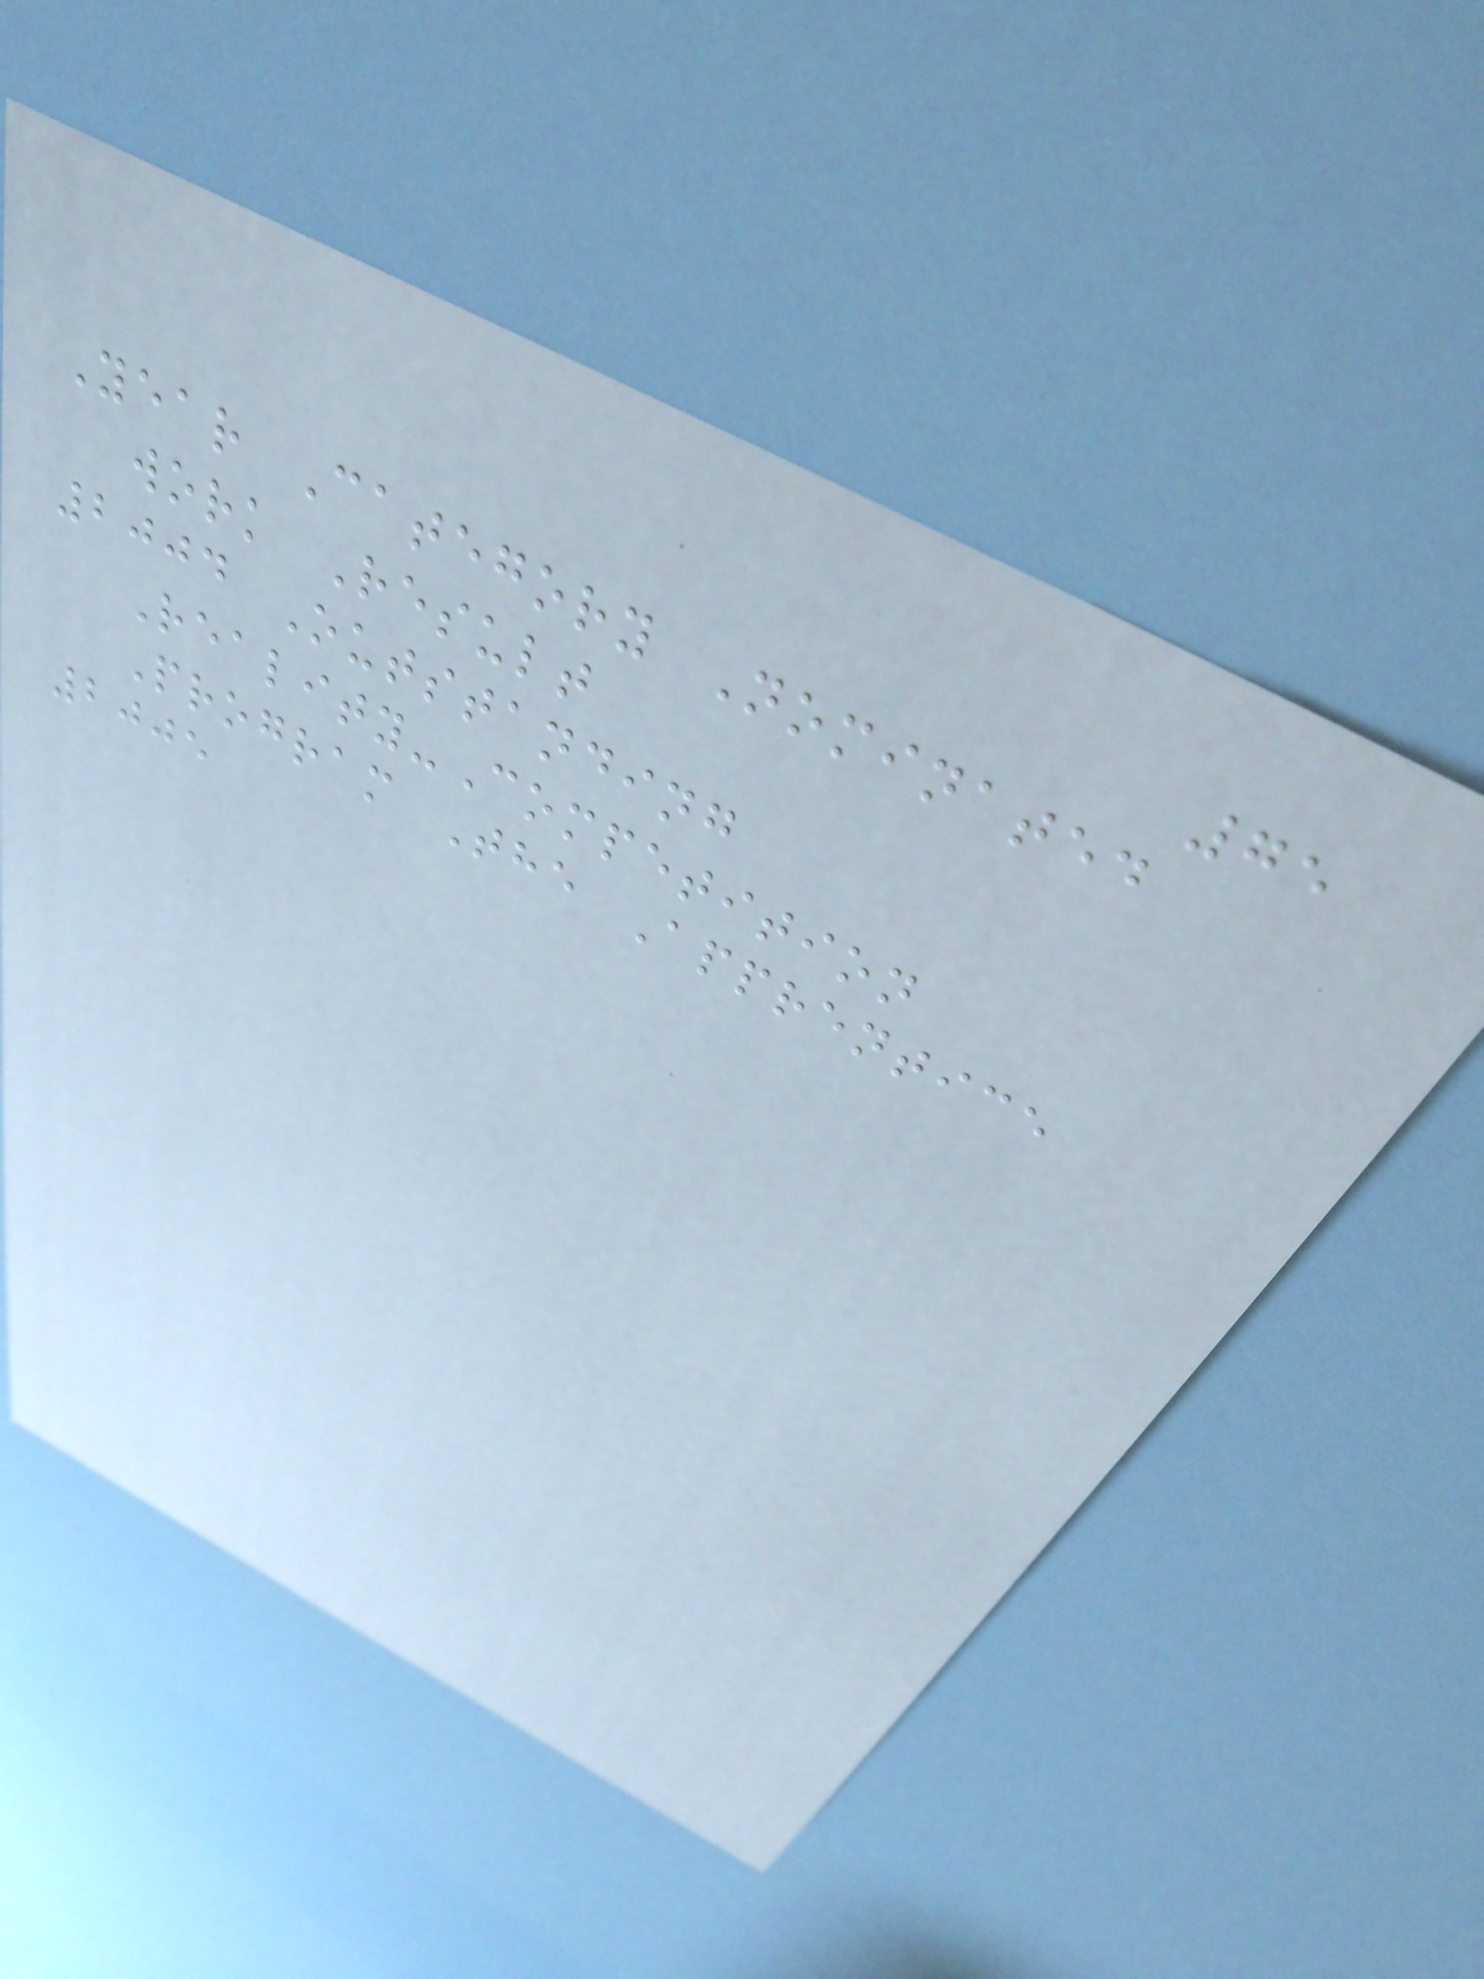75
Year Category Nominated
work Result
2004 Outstanding
Reality-Competition
Program The Apprentice
2005
